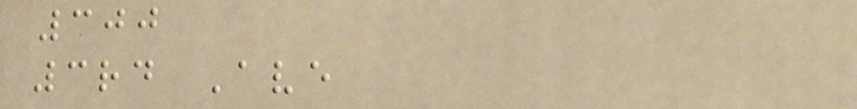300
3rd Ave
